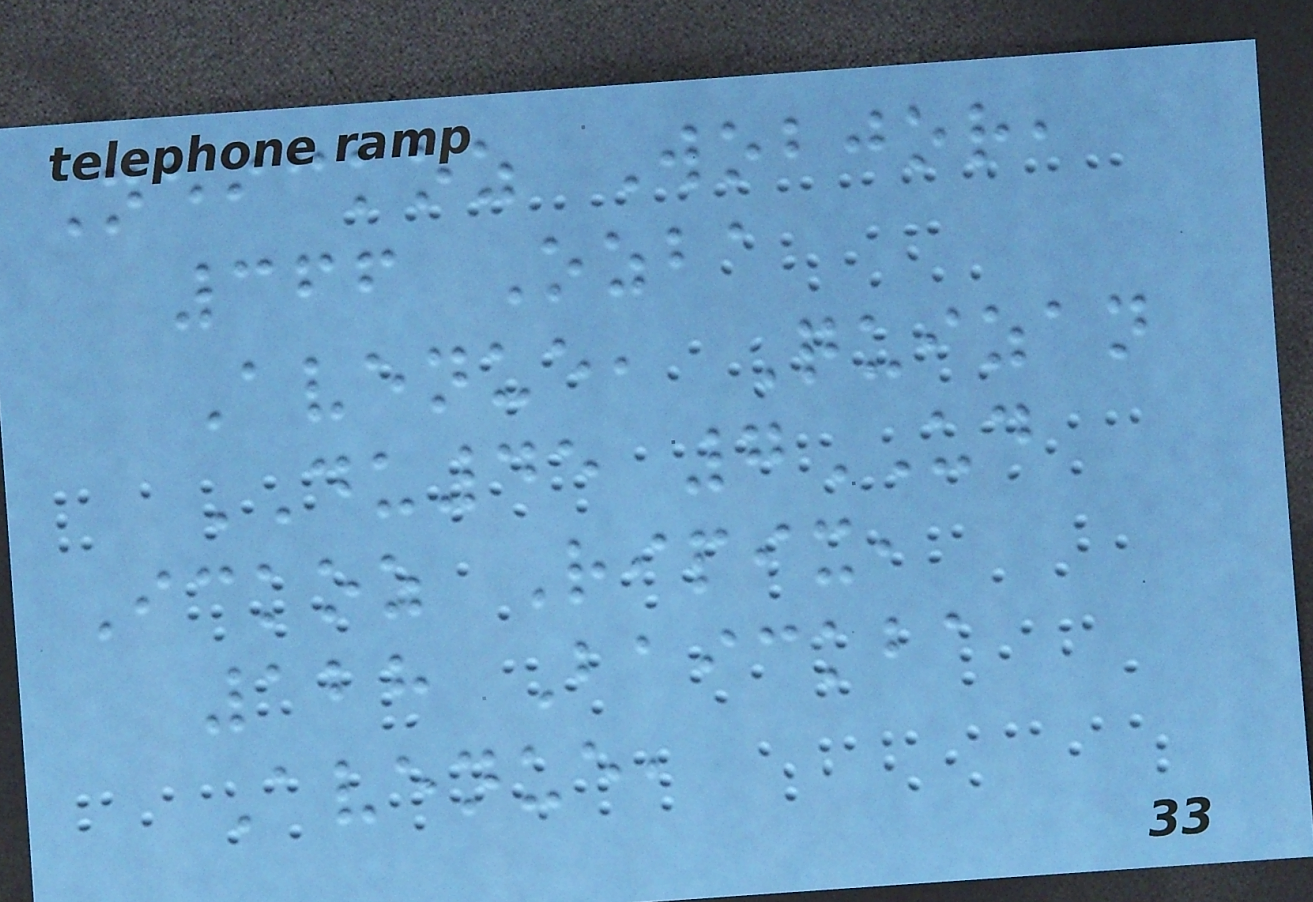Neickoz Wobjor,
366 Ozba
Avenue, Quizan
DU45 7UD
Ickoz Ripix,
128 Baickba
Avenue,
